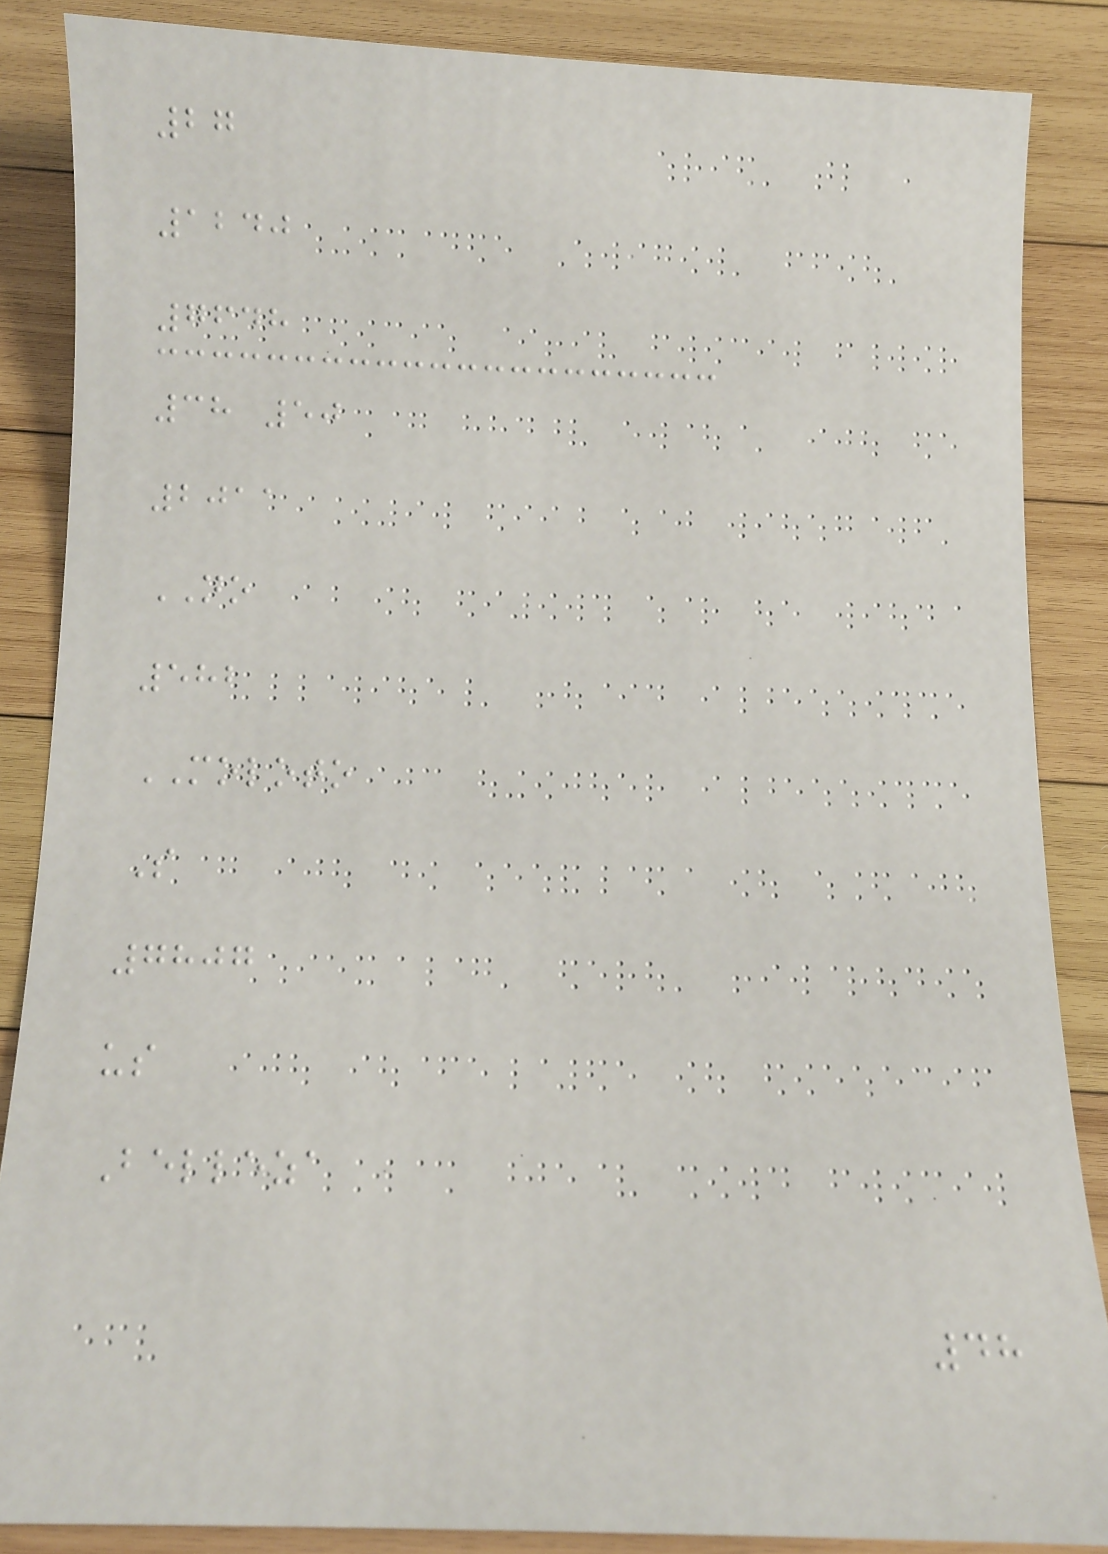27
1240
7648
38 50
2011
NO
582
MOLOTO
S
7807
us
Belleza
48
